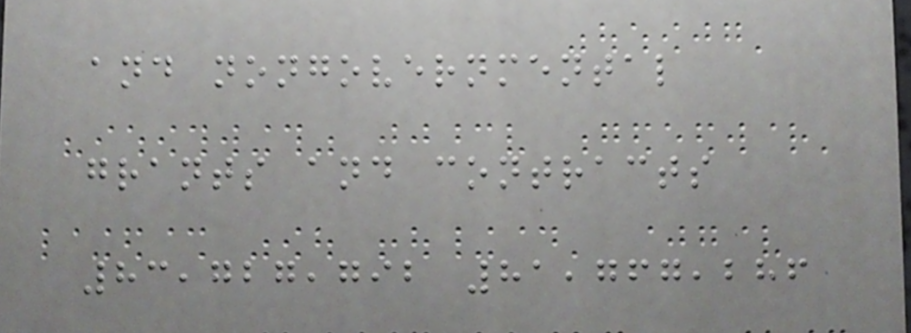and nongovernmental
grants and contracts
83,727,792 81,767,286
